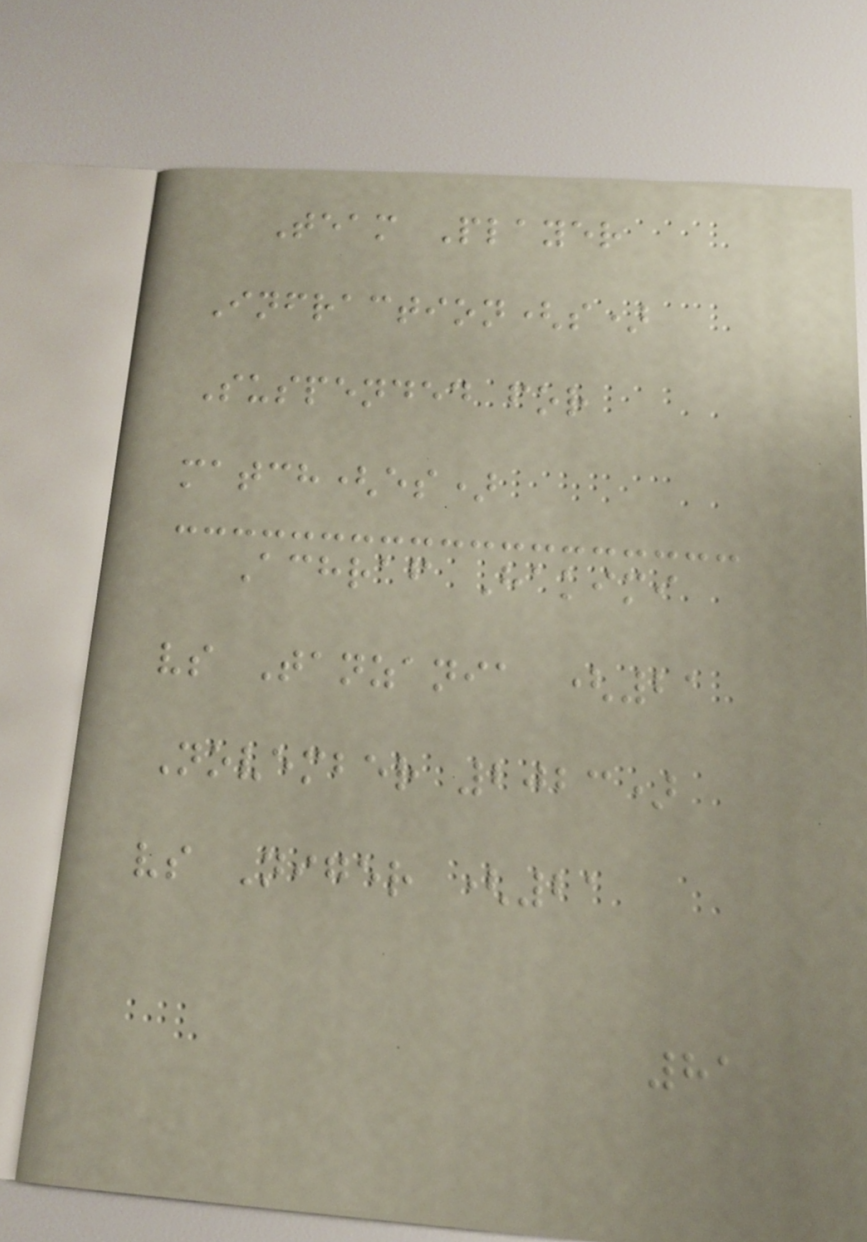Team Player
Infraction(s)
Suspended for
match(es)
Achraf Hakimi
vs Tanzania (21
November 2023)
vs Niger (21
81
